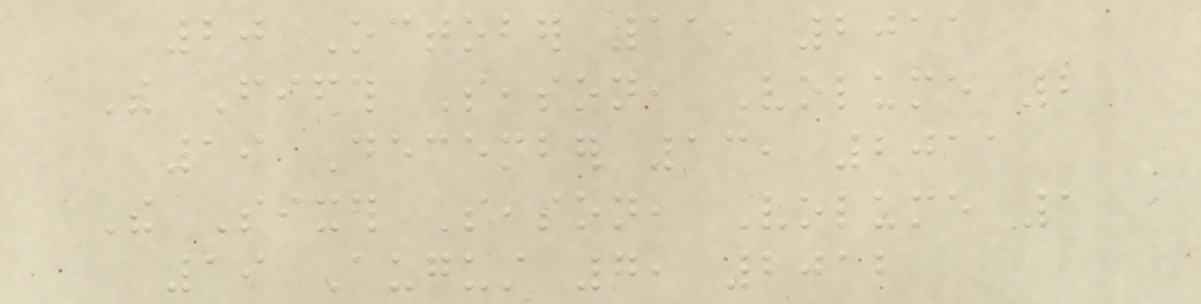20 October 11, 2011
The Fifth Season, Volume 2
19 December 13, 2011
The Sixth Season, Volume 1
19 August 7, 2012
